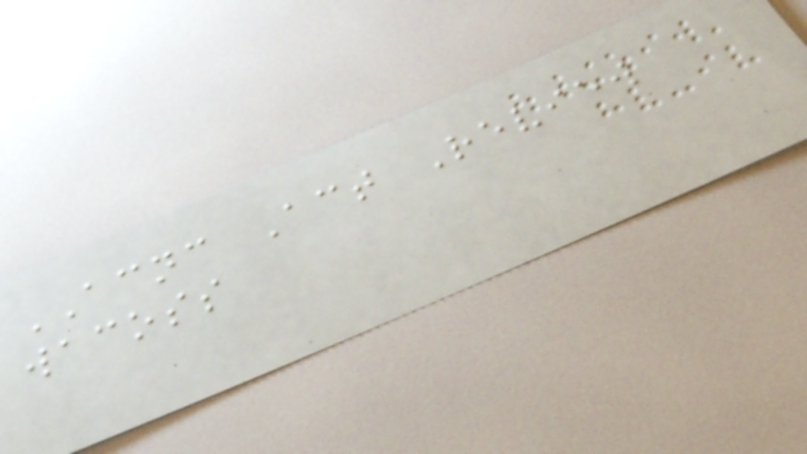ACNC Act Review
wacoss
